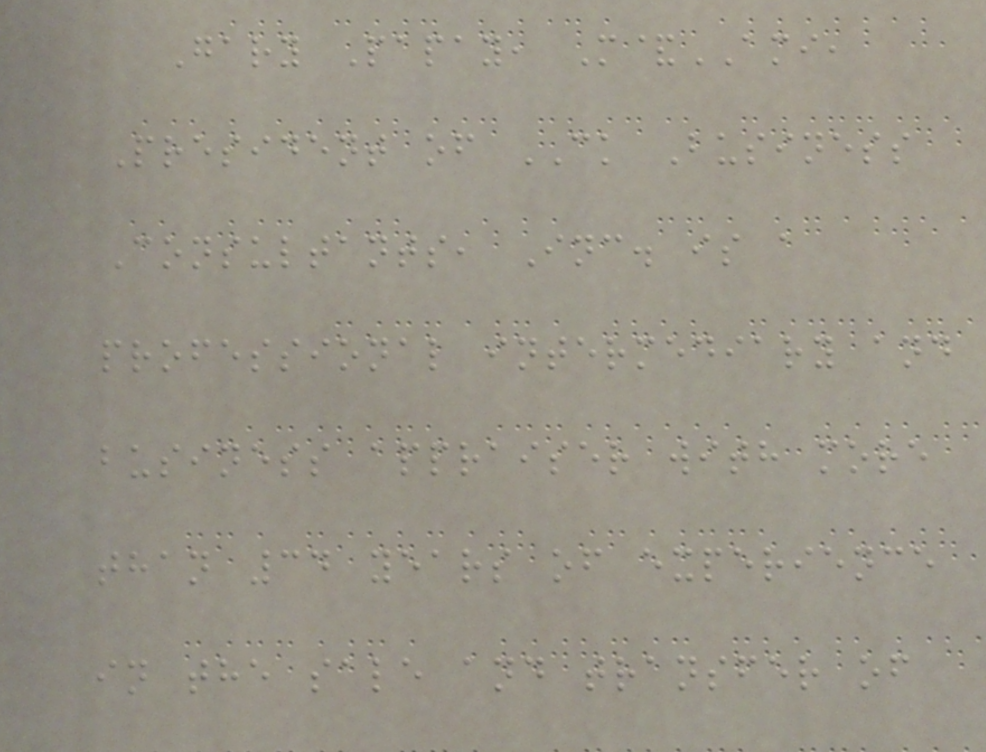Gary Papay, M&AMI,
President of CK Business
Consultants, Inc. is a
professional intermediary and
business appraiser with more
than 34 years of experience
in the sale and transfer of
